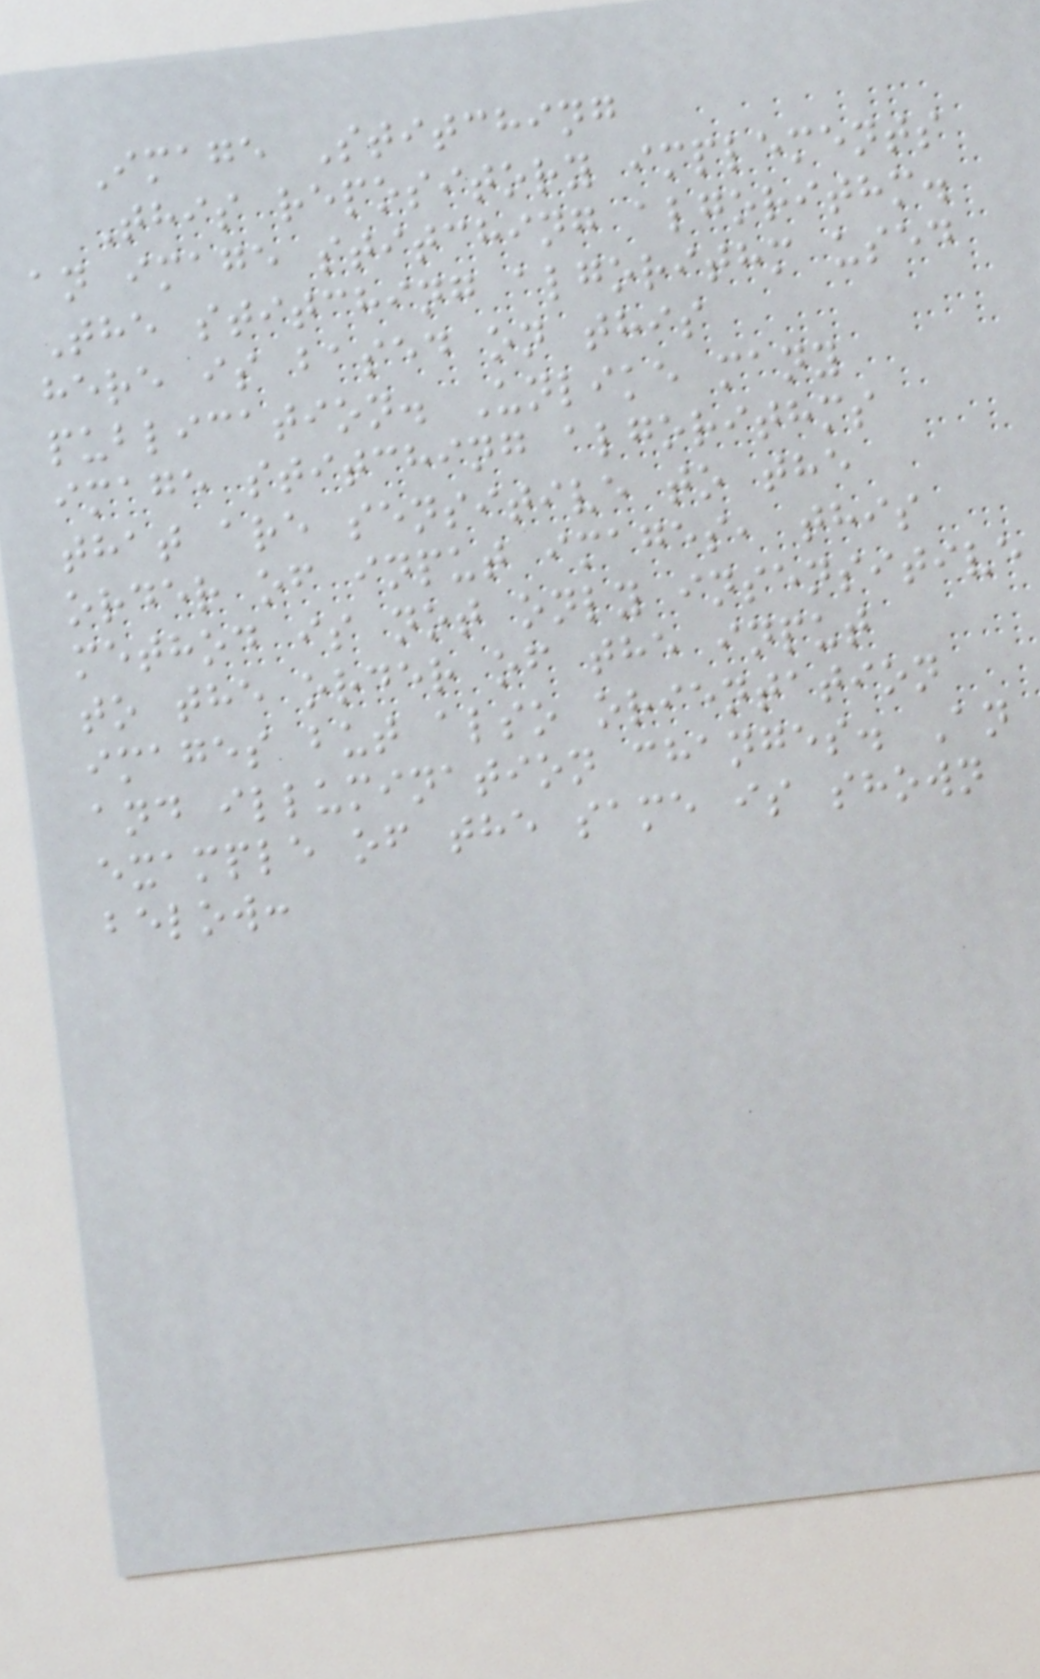Image Stitching
This repository implements
an image stitching algorithm.
The stitching algorithm used
here is based on this
publication. Unlike many
image stitching algorithms
that are sensitive to the
order of input images, this
method is not only insensitive
to the order of the input
images but also orientation
and illumination changes. An
example of the same is shown
below:
